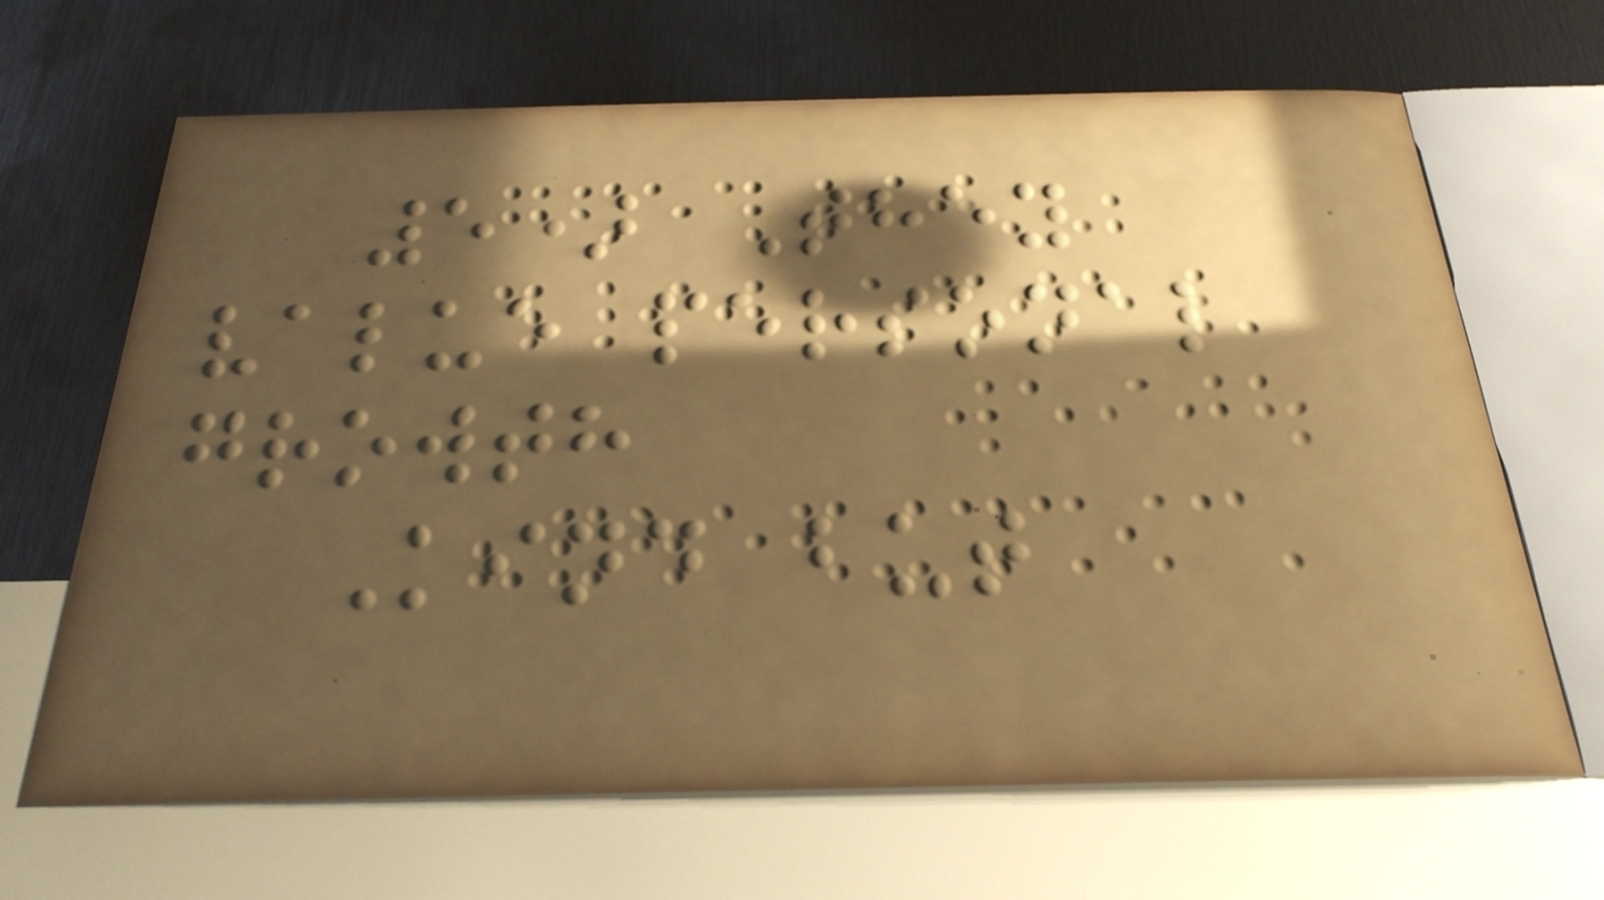5) They
value personal
growth
Kind but
